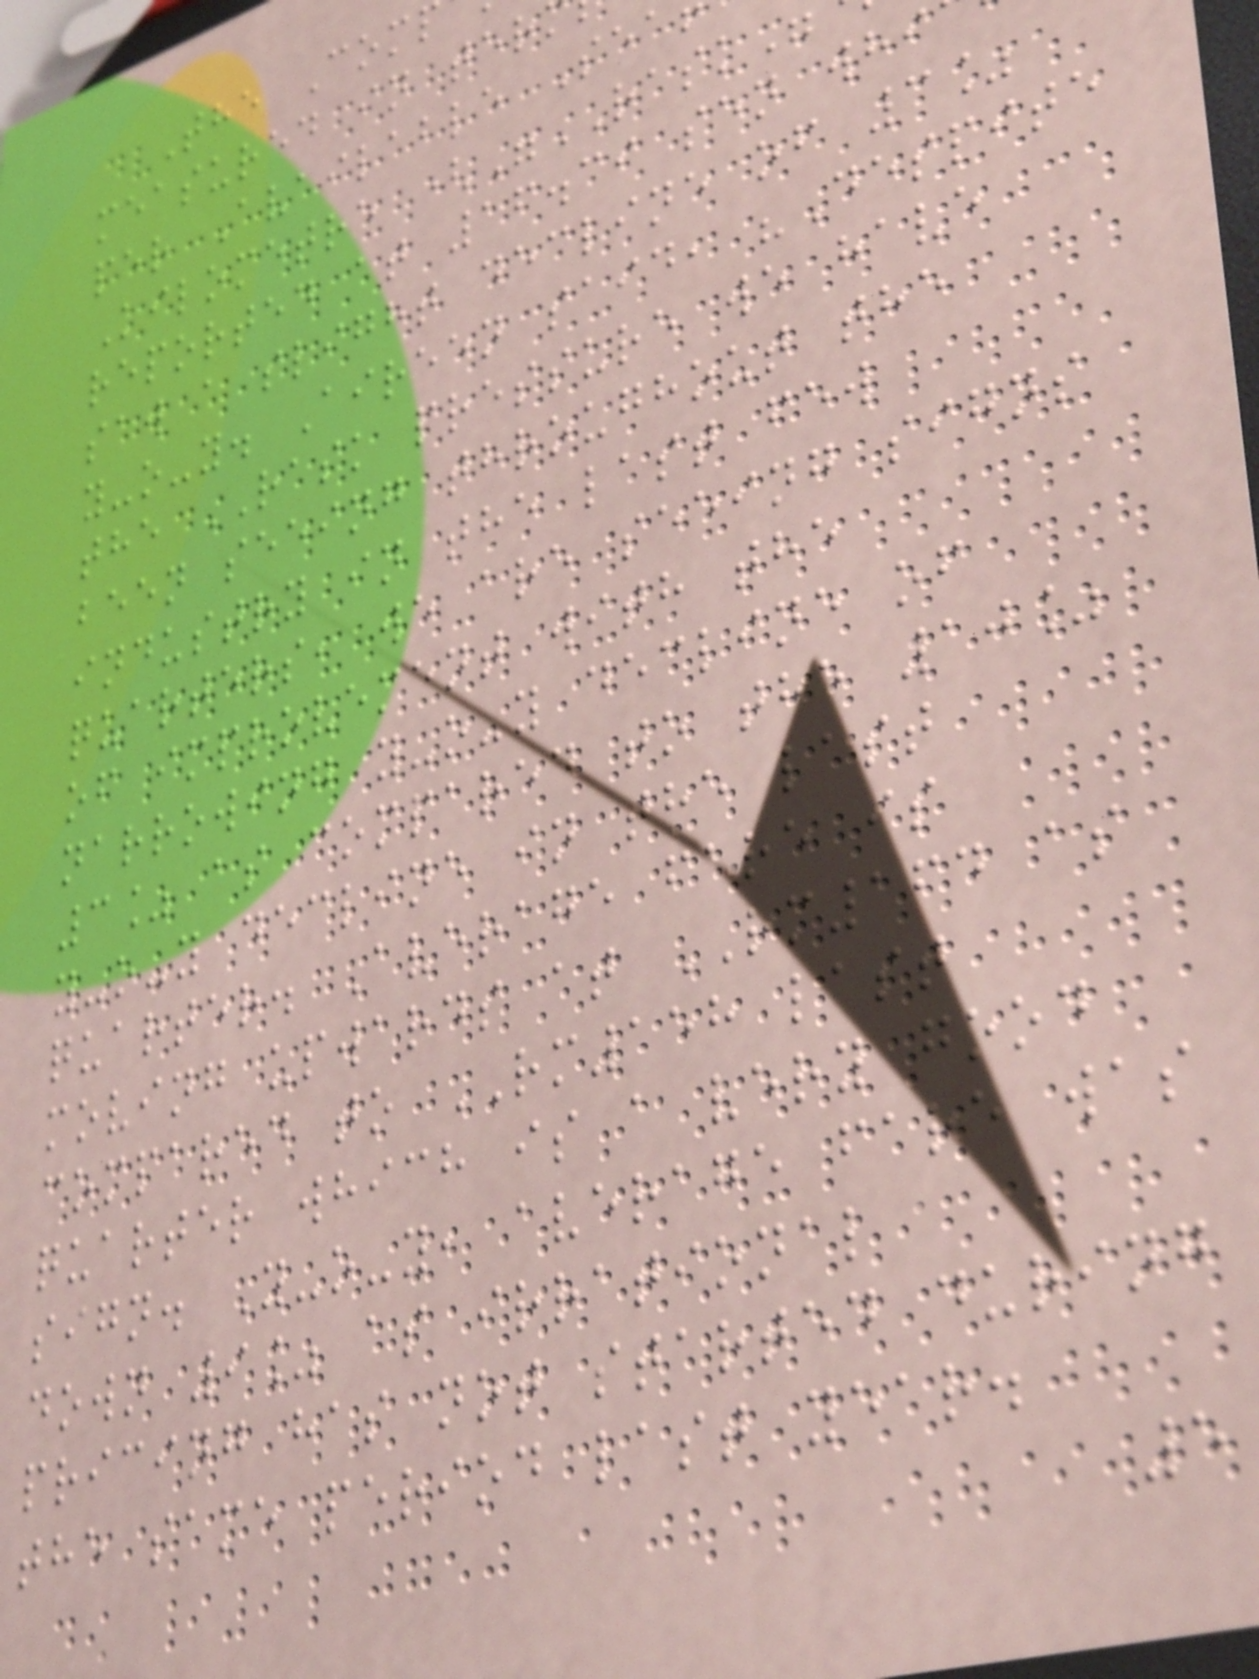The Com
measured in ter
per Available Sea
Kilometre ("RASK
reported at 16.39 sen whi
saw a slight decline of 3%
y-o-y. Aireen said, "Despite
the RASK pressure we have
been seeing throughout the
industry in the last few
quarters, we are seeing signs
of improvement with the
narrowing y-o-y decline of
3% as compared to the 10%
y-o-y decline in the last
quarter. Average fare is
moving upwards at RM164 as
compared to RM158 last
quarter which is a very good
sign. Y-o-y, average fare was
down 9% as irrational
pricing has not started during
the same period last year.
5
